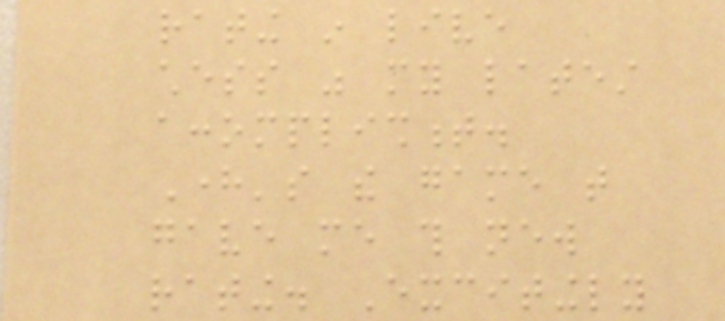rating in live
chess was my latest
accomplishment.
Here's the game that
gave me this new
rating. Excitingly
